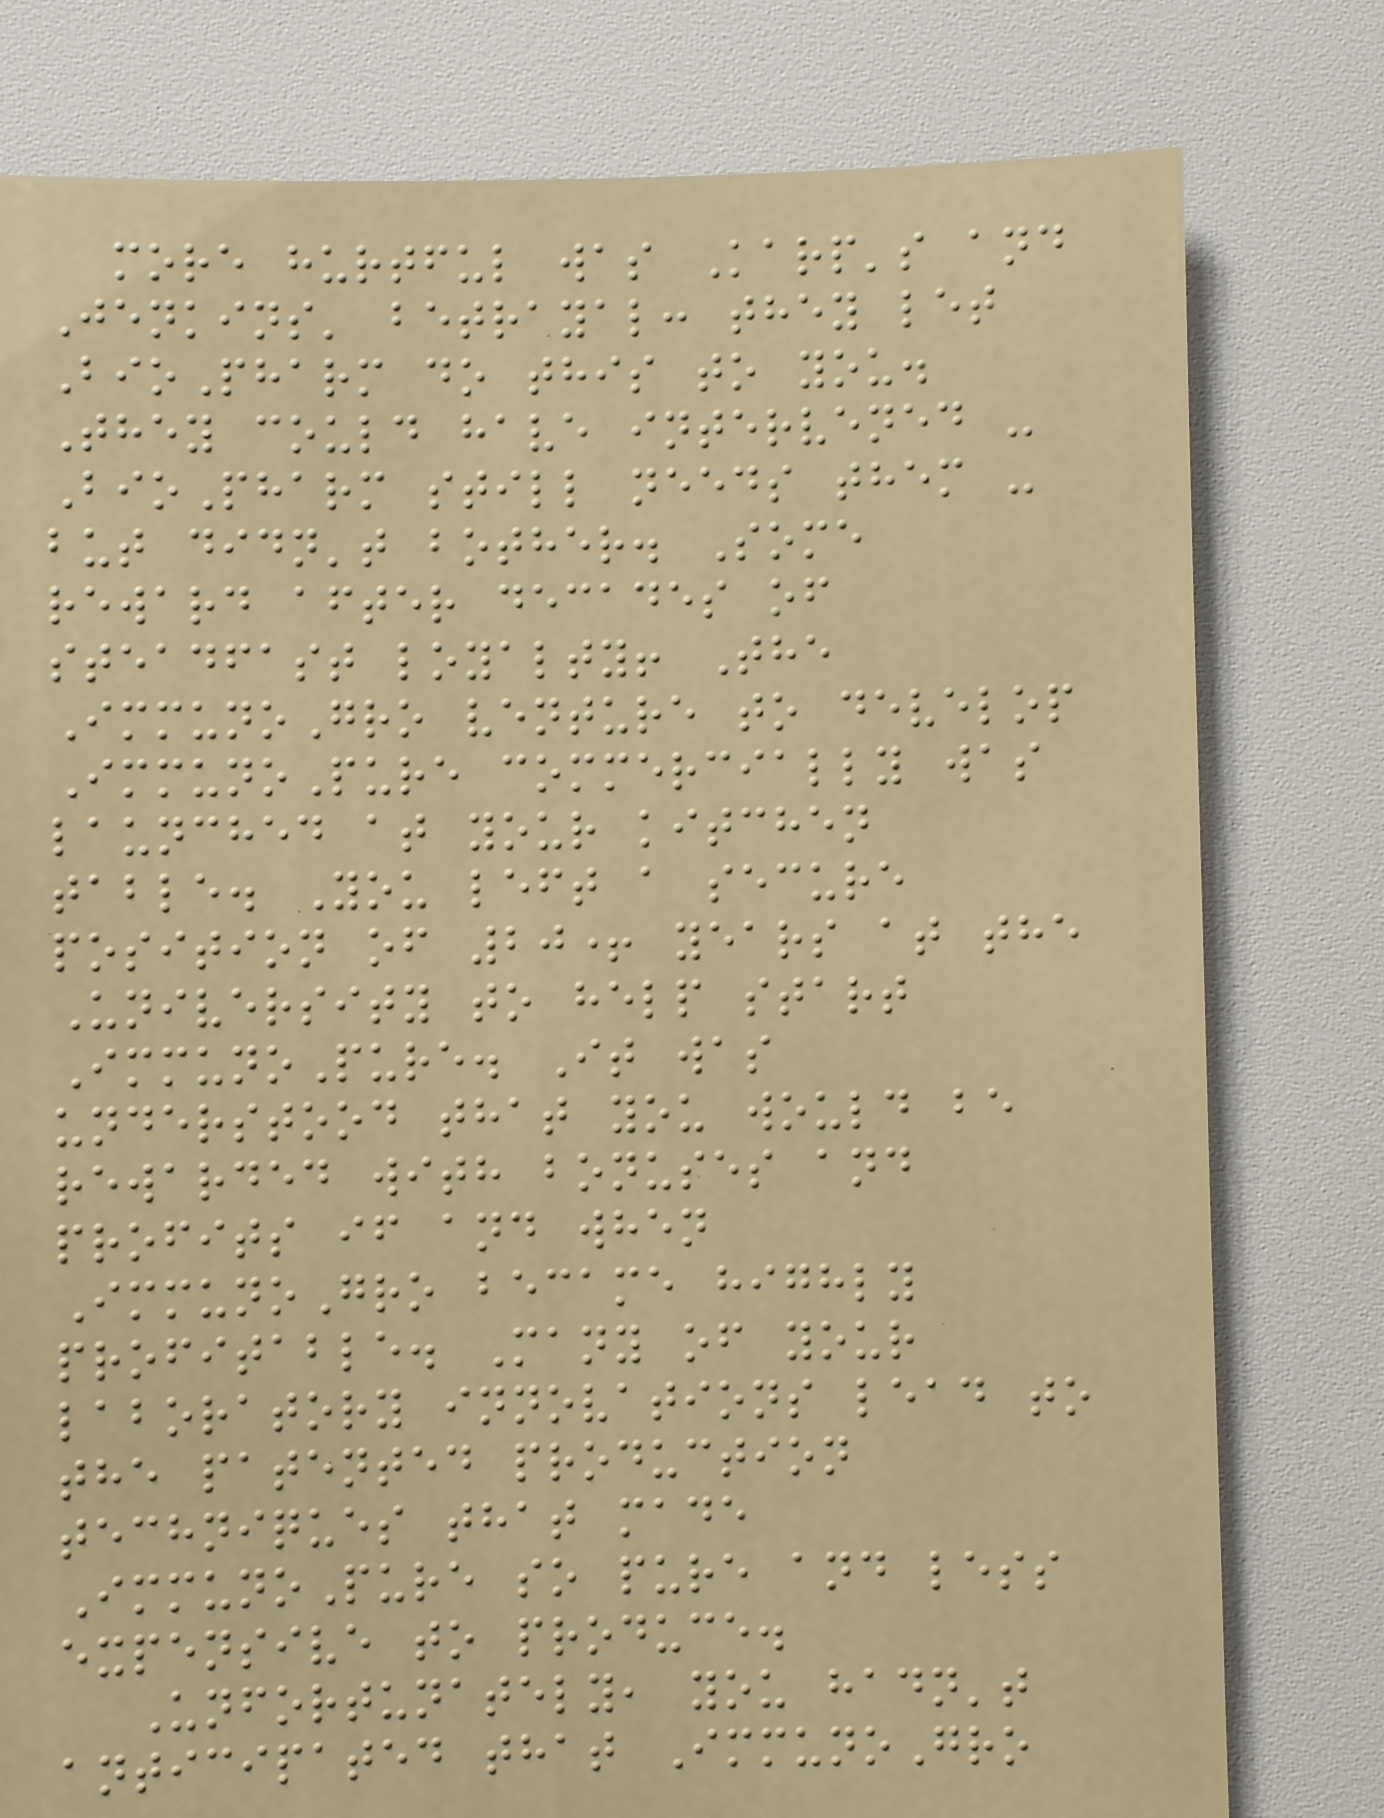more hurtful was Karp's and
Jenkins' betrayal: they let
BioPharm do this to you.
They could have intervened -
BioPharm still needs them -
but didn't bother. Some
reward after decades of
steadfast loyalty! The
ImmunoGro venture to develop
ImmunoPure commercially was
launched at your kitchen
table. You left a secure
position of 20+ years at the
University to help start
ImmunoPure. It was
understood that you would be
rewarded with bonuses and
profits if and when
ImmunoGro became highly
profitable. Many of your
laboratory innovations lead to
the patented production
techniques that made
ImmunoPure so pure and less
expensive to produce.
Unfortunately, you hadn't
anticipated that ImmunoGro
